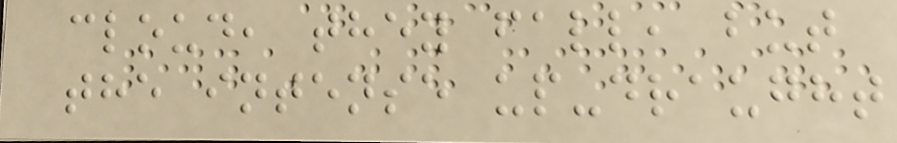cloud, they fall, but
the intense up-draught
